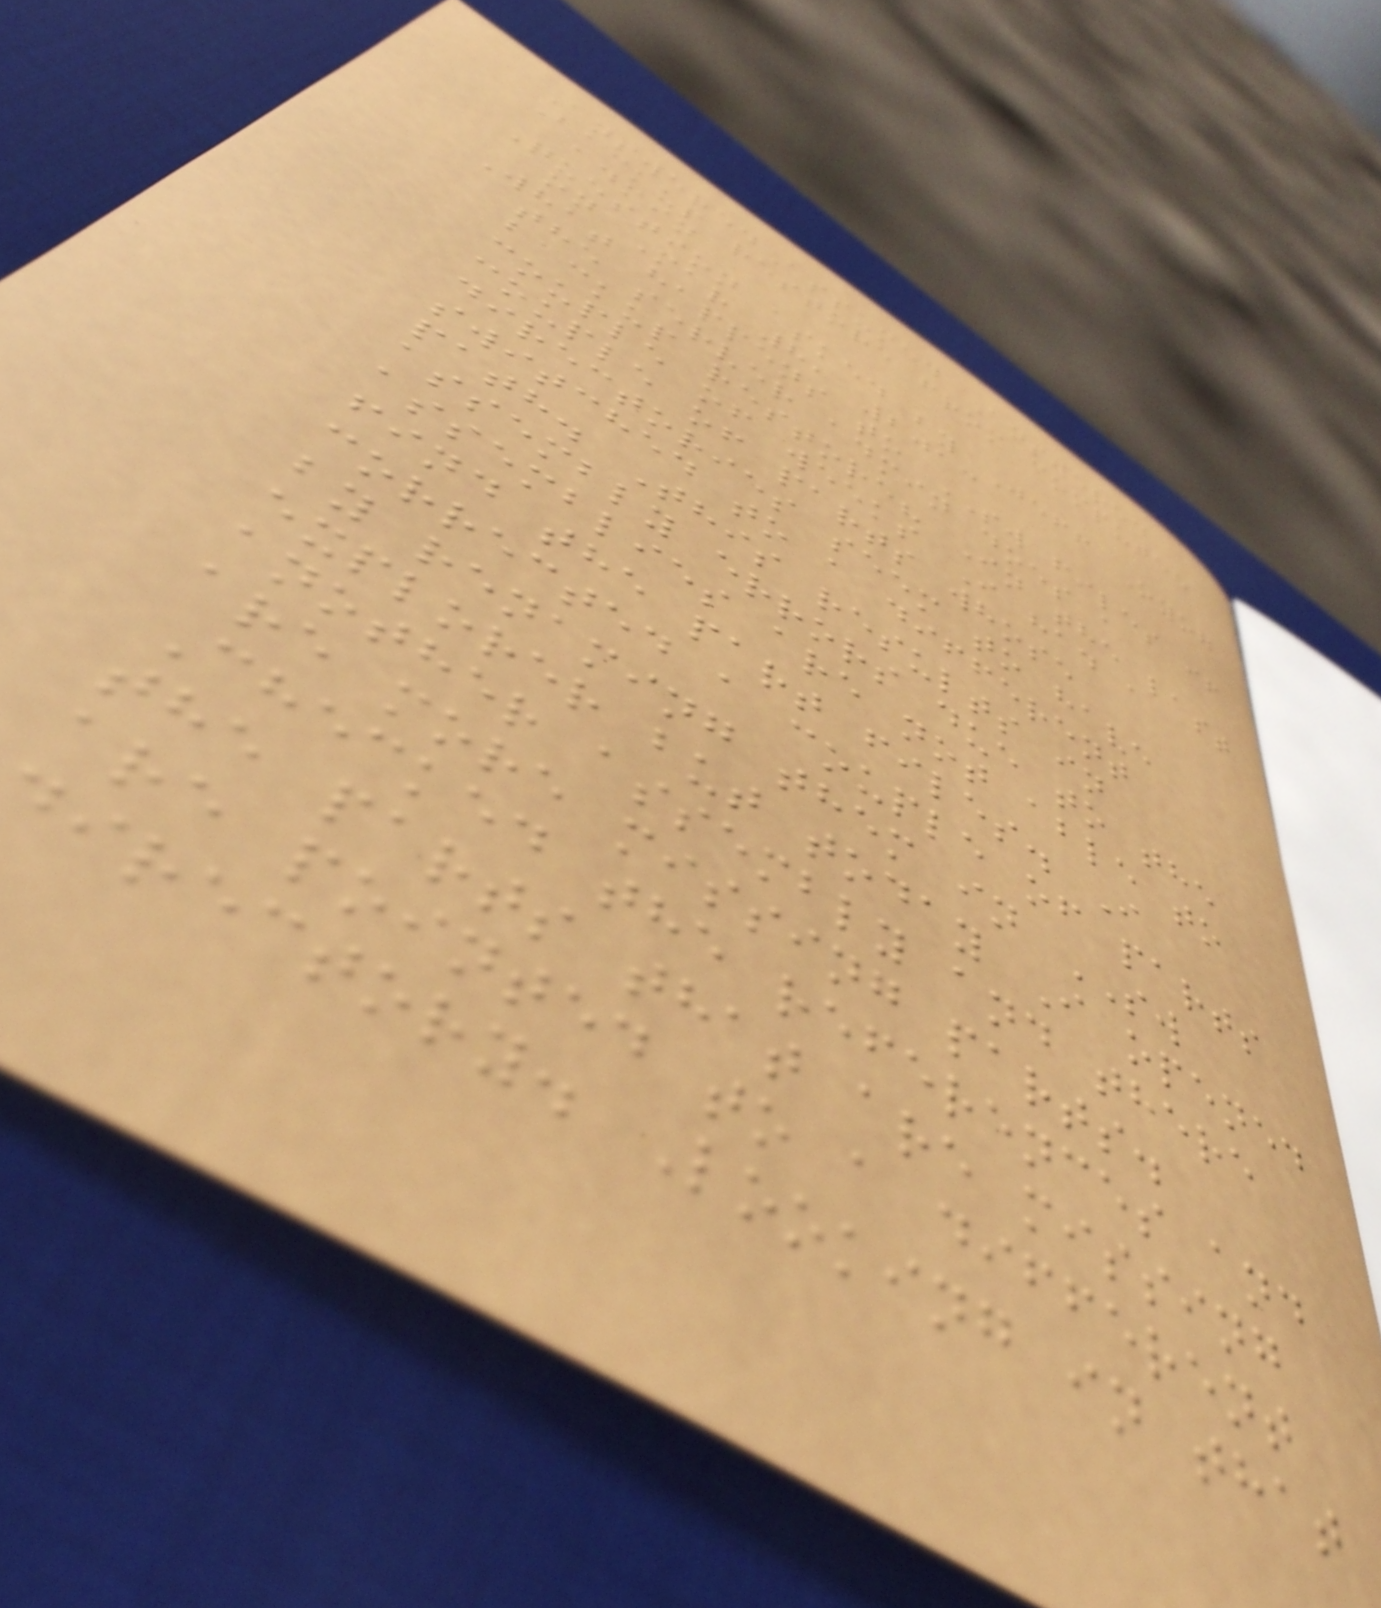AnsweredAssumed Answered
Backup restore from computer
admin
Question asked by Jeff Oyog
on Mar 8, 2013
What happens to SW files if
the server admin does a
backup restore? In the last
couple of weeks I had a
couple of parts whose
directories seem to have
switched to a different
path. This results in
assembly errors due to the
assemblies are not able to
find the part files. I
corrected a couple of parts
by renaming them in SW
explorer but today I opened
another assembly and there
are more missing parts.
Checked the references and
the parts that are missing
are pointed to a different
directory. Looking in that
